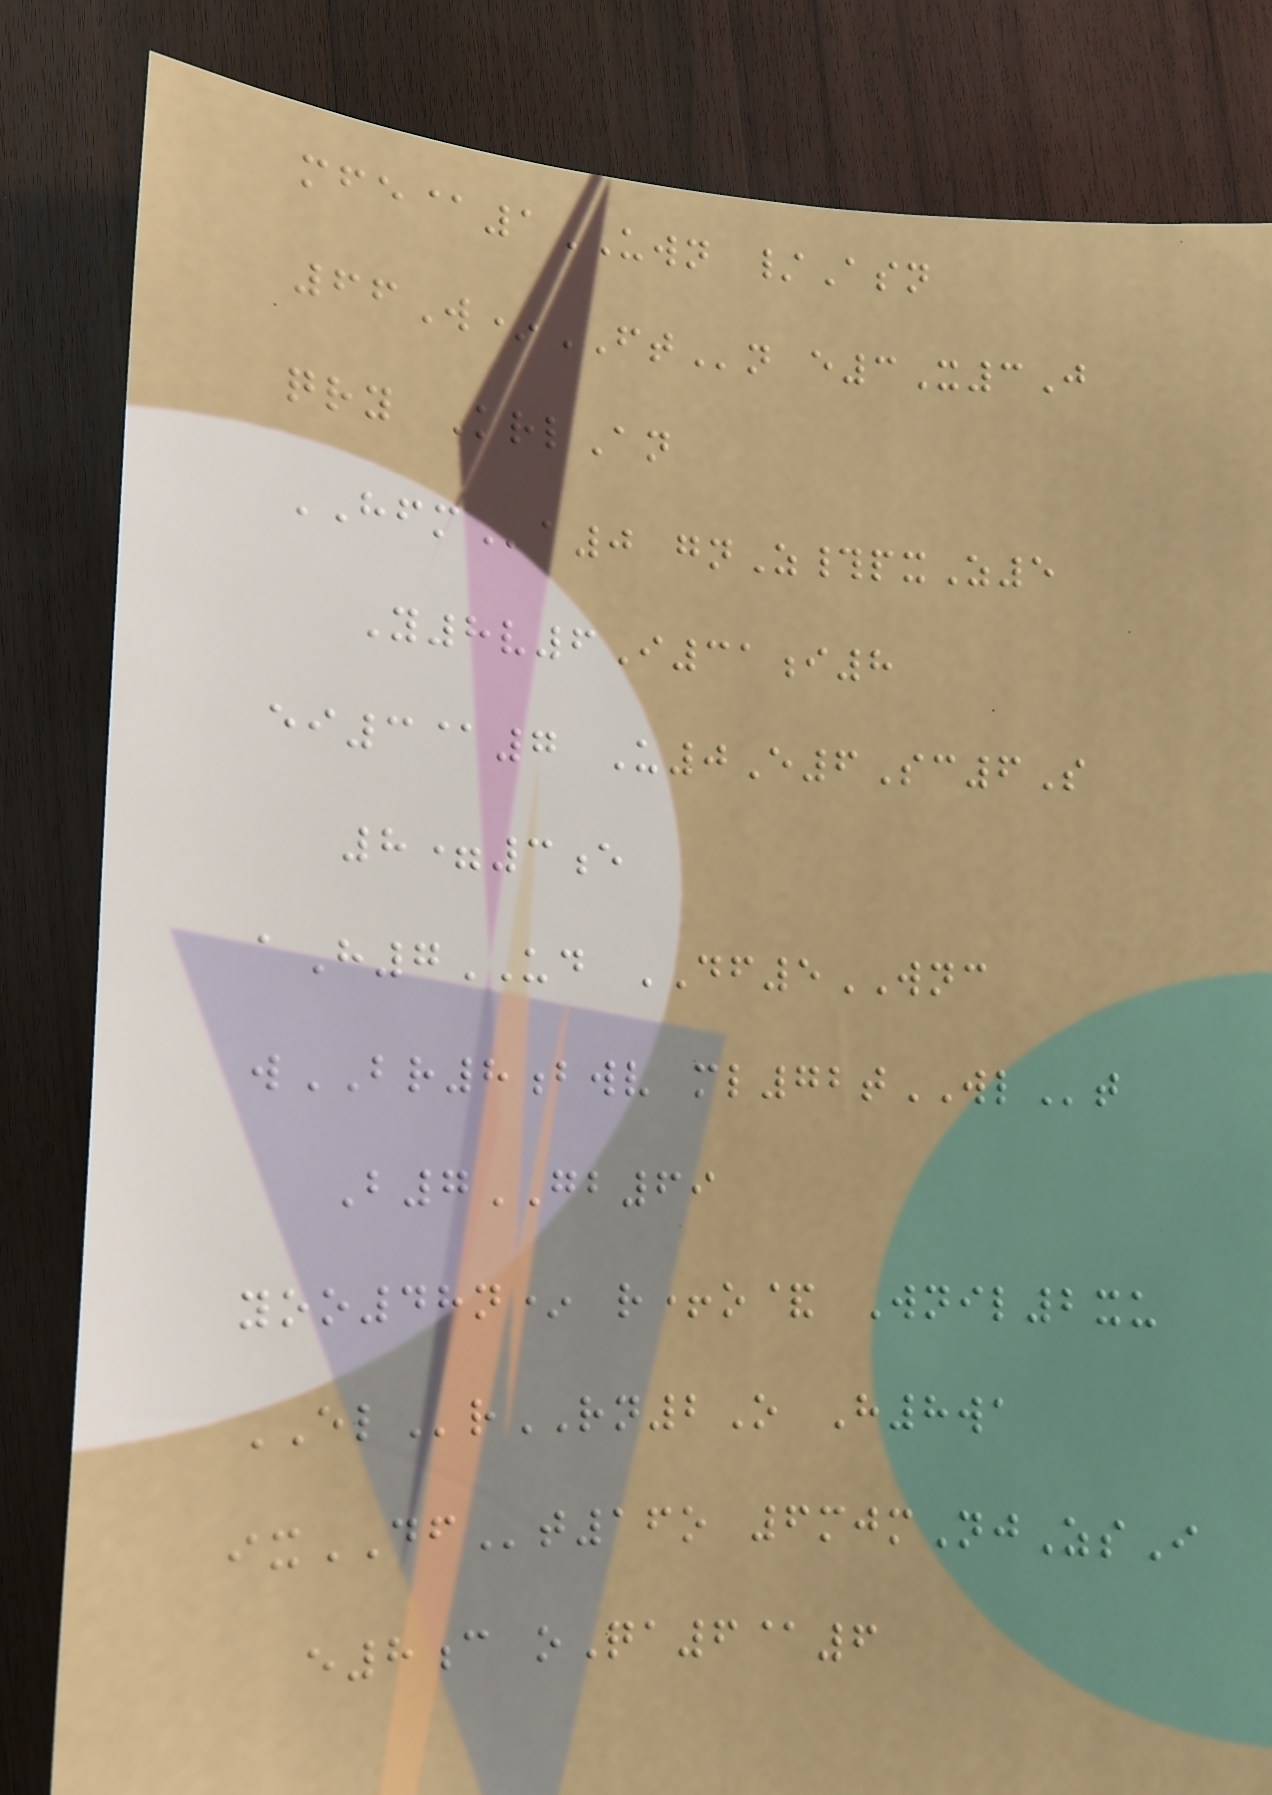mfe@1UWN /Asn
66W*FTn e3X3J
qry KrlAn
HFMa0 gnZ#pxZ5
Y8v6I31i8
ei3@7 U0E6Sc6S
8=3e
aH7UD DF5WNC
wBR8bwv ml72tWLt
B7GB69
yoo48n* r+o& Wnil2xu
ELrRN2O H8wa
ixDFt16o 6mjmNjZsI
e8c oQa6@6
